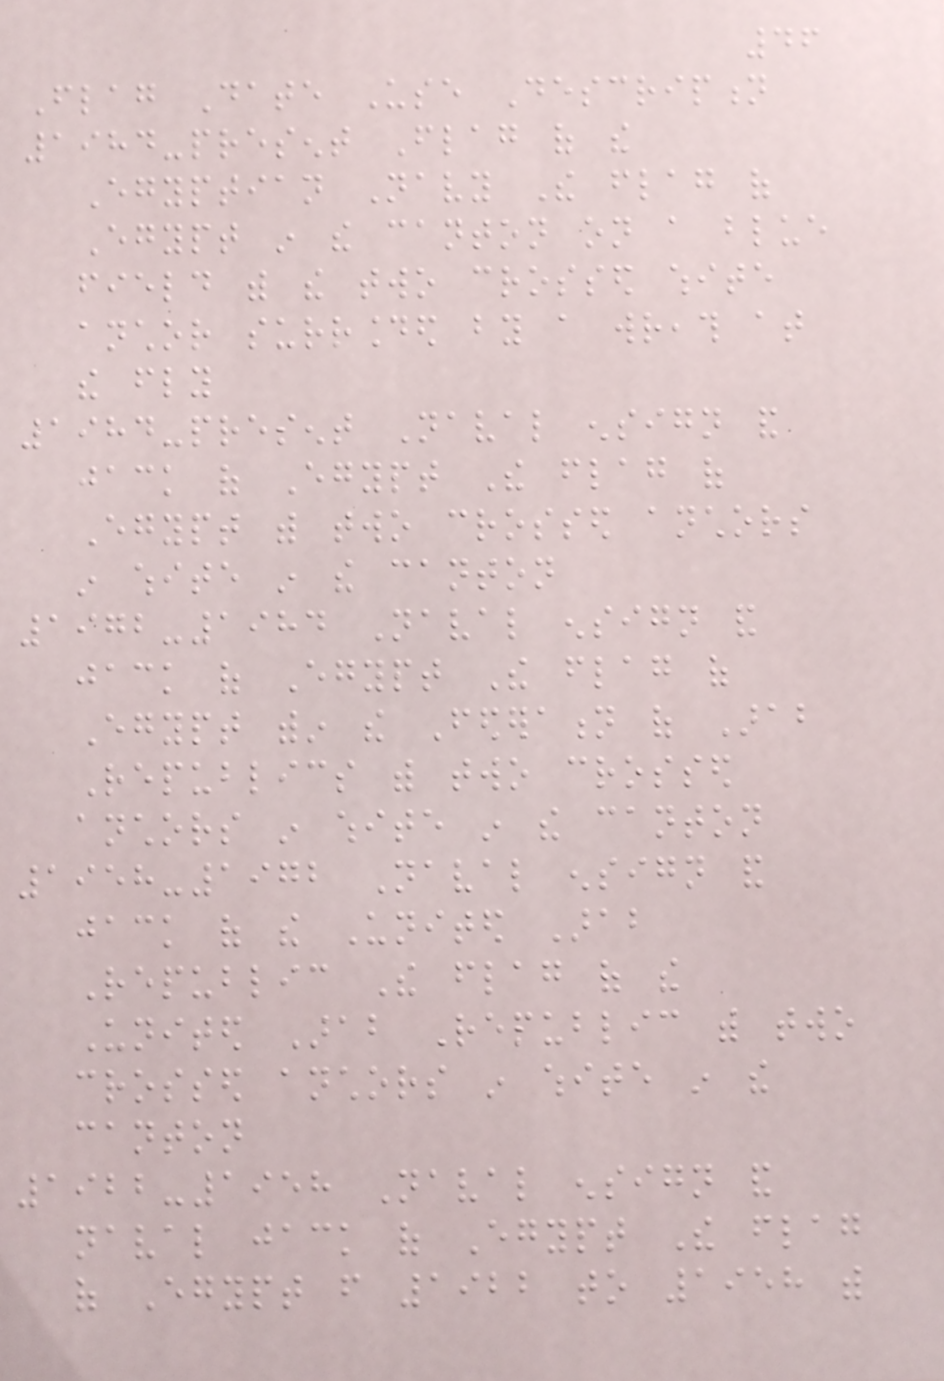46
Flag Date Use Description
1984-present Flag of the
Egyptian Navy The flag of
Egypt in the canton on a blue
field with the two crossed white
anchor surrounded by a wreath at
the fly
1984-present Naval ensign and
jack of Egypt The flag of
Egypt with two crossed anchors
in white in the canton
1972-1984 Naval ensign and
jack of Egypt The flag of
Egypt within the Federation of Arab
Republics with two crossed
anchors in white in the canton
1958-1972 Naval ensign and
jack of the United Arab
Republic The flag of the
United Arab Republic with two
crossed anchors in white in the
canton
1922-1958 Naval ensign and
naval jack of Egypt The flag
of Egypt from 1922 to 1958 with
